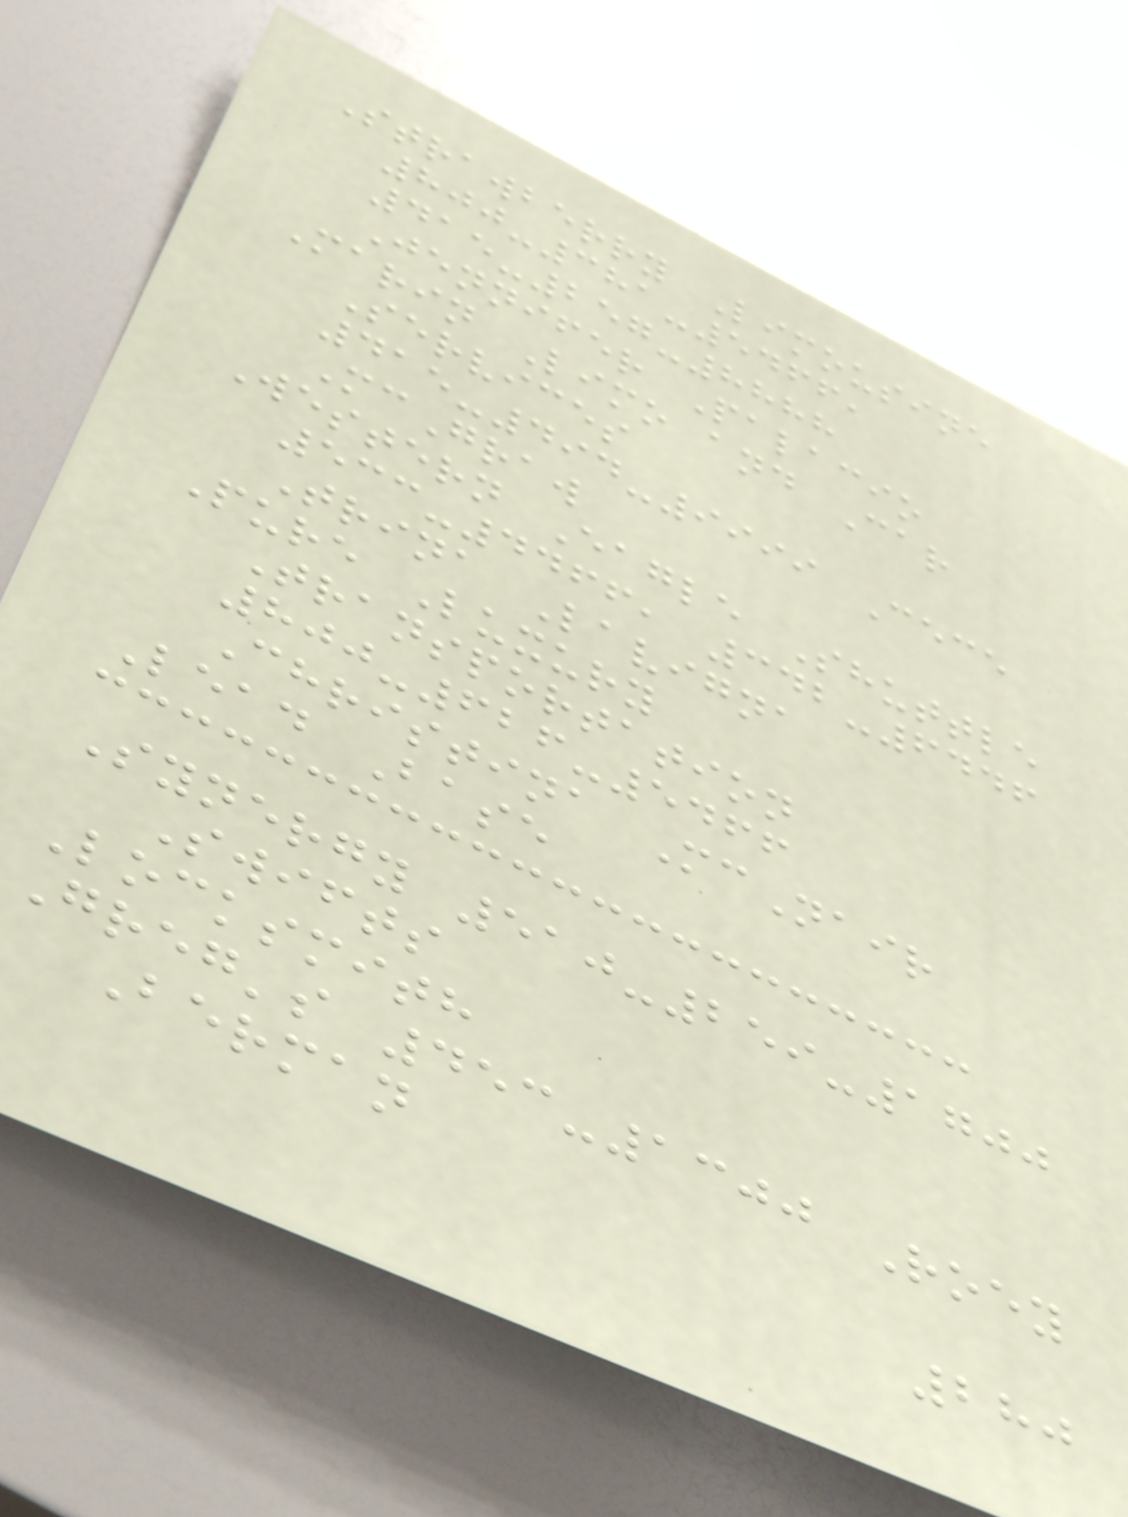Strawberry Limousine
800-381-5466,
415-257-8888
Jennifer Palacio
Marin Limo and Car
Services
415-494-9999 Cece
McGraw
Western Eagle Shuttle
533-4466, 342-6446
Trina Lavigna
Pure Luxury
Transportation
800-626-5466
Christina McNair
Lead Base
Synergy 510-259-1700
Swifts
Locksmith
Greg's 453-1300 Roey
Berman
280
